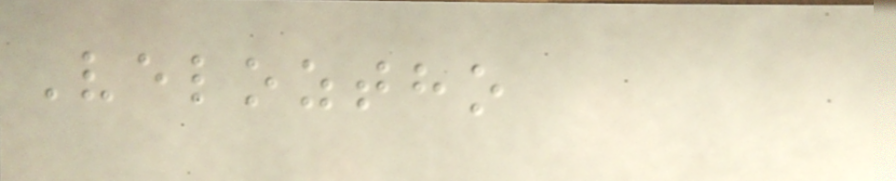Veloztho
